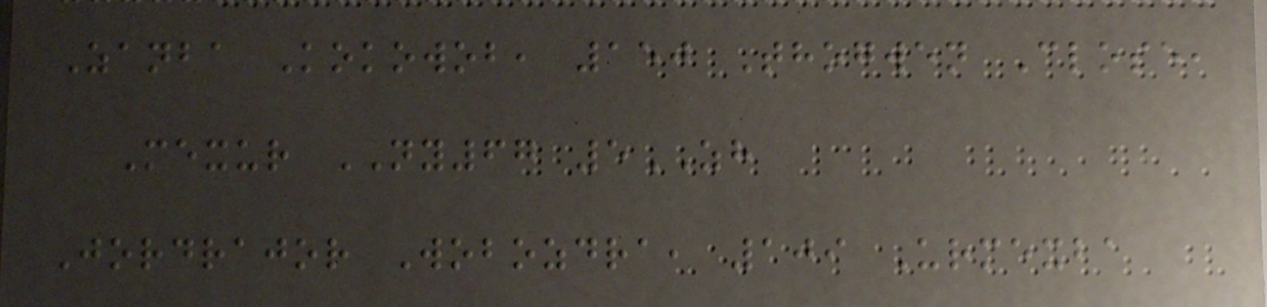Zanba Kokowob, 150 Thogwen Close,
Mexur NY67 5ZH
Jordrajor Wobozdra, 109 Urmexba
